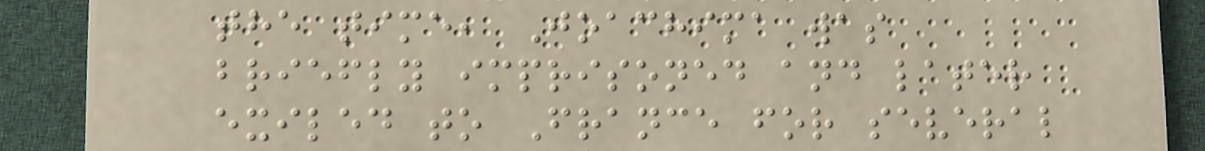the time, Joachima was
briefly imprisoned and later
exiled to France for several
